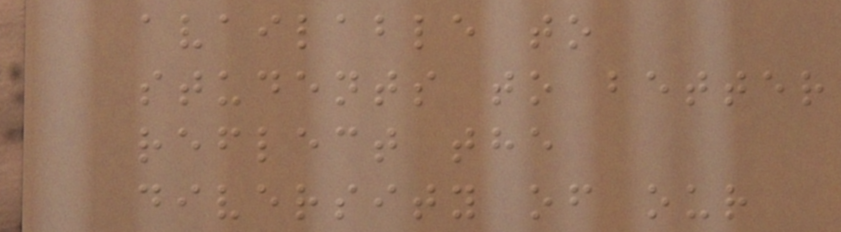available to
students to better
reflect the
diversity of our
